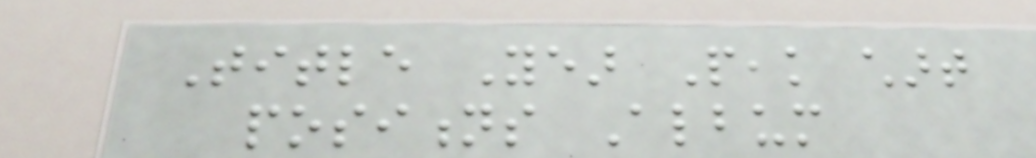Title Year Peak chart
positions Album
